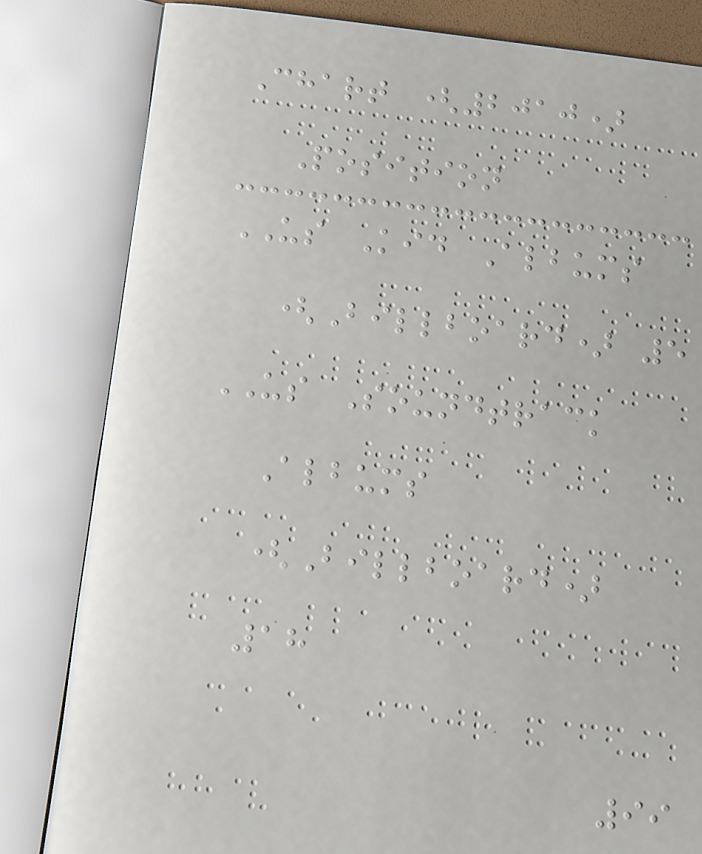Chart (2010)
Position
US Kid Albums
(Billboard) 5
US Soundtrack
Albums
(Billboard)
18
99
